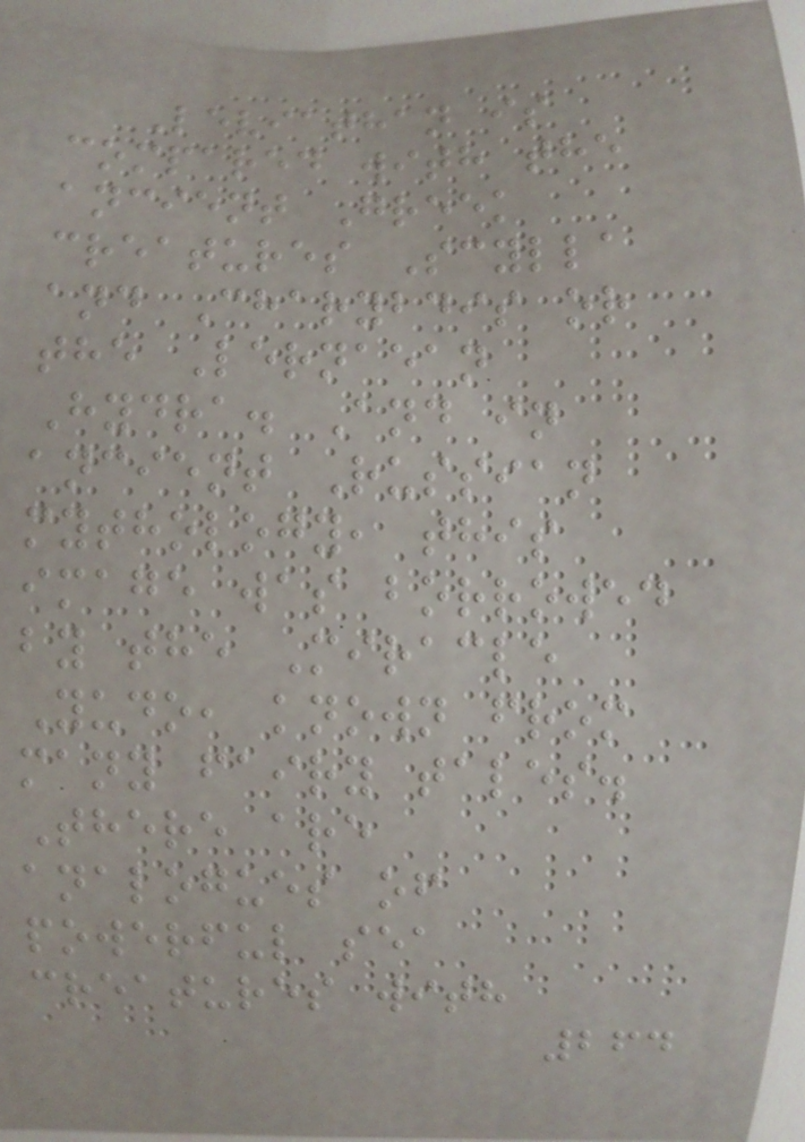Leviathan is
compared with the
ancient Greek
creatures Scylla
and Charybdis or
the Lernaean
Hydra. And in
ancient Russian
mythology, this
image was borrowed
by the Miracle
Yudo, known from
many fairy tales.
There are
analogues of
powerful sea
creatures with
264
